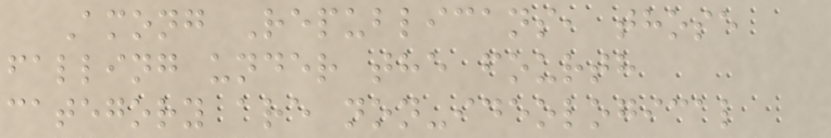Among Republicans, those
falling under the fourth
category are non-ideological
